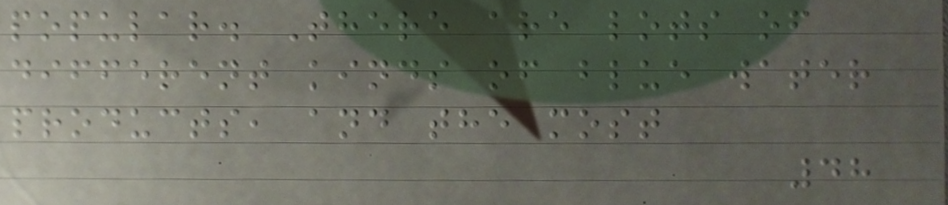popular. There are lots of
different kinds of blue water
products, and the most
48
